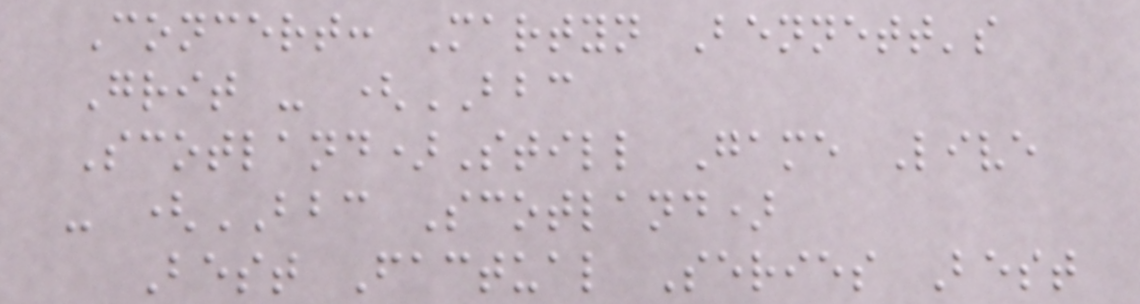Concert: Martyn Bennett's
Grit - (BBC
Scotland)Still Game Live
- (BBC Scotland)
Best Factual Series Best
